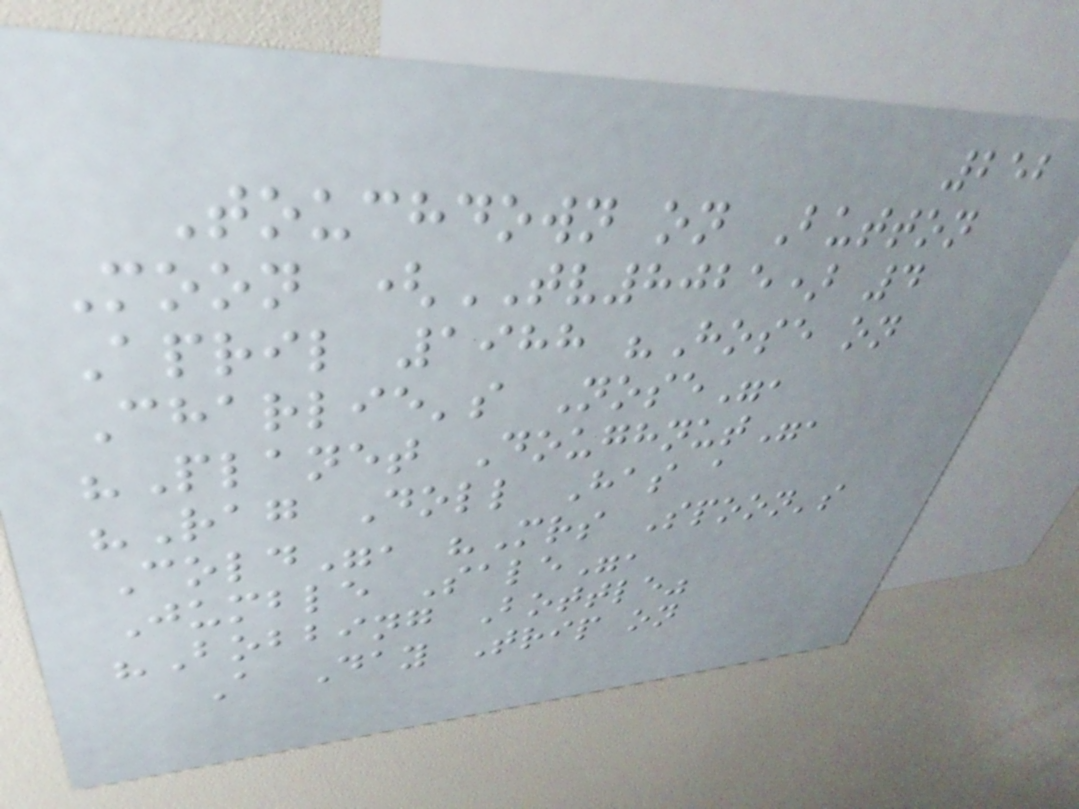252
Touchdown on Button
Moon (TV8025) 4
April 1988 "Hose on
Charlie's Nose",
"Planet Doughnut",
"Rag Doll Has a
Cold", "Mrs Spoon's
Jumble Sale",
"Bobbing Bottle"
A Day Trip on
